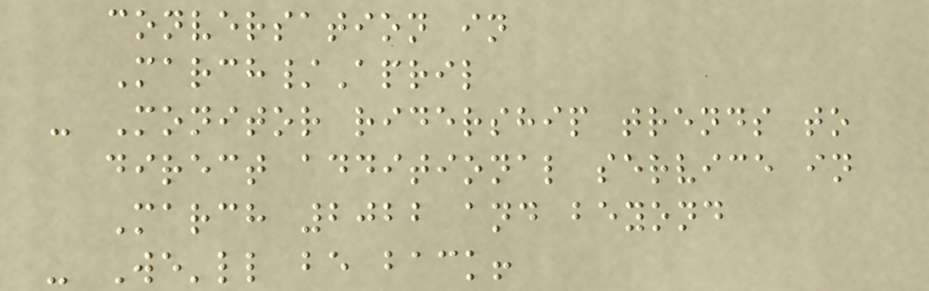conversation in
March/April
- Monitor ridership trends to
direct additional service in
March 2022 and beyond
- We'll be back!
